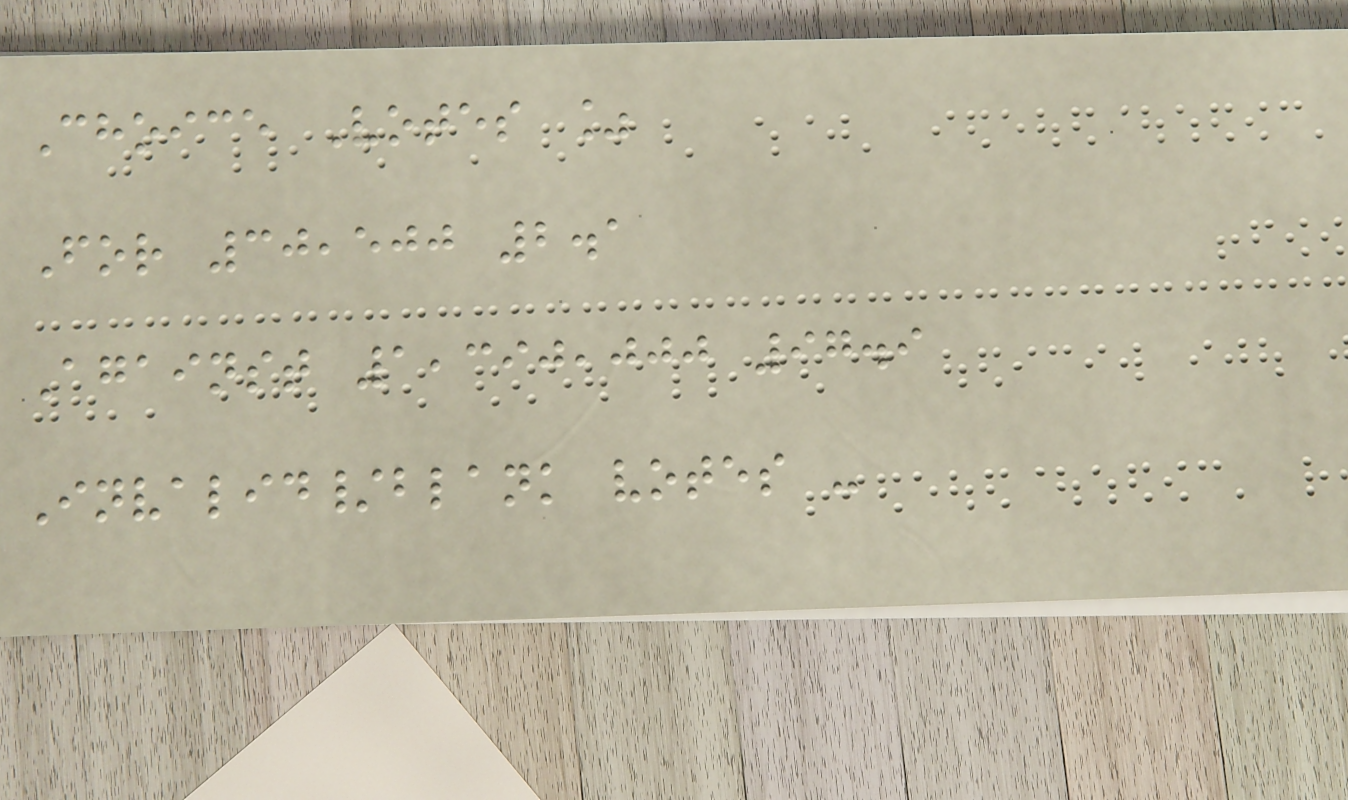Choice Votes %
For 30,500 2.1
Against 1,390,000 97.9
Invalid/blank votes -
